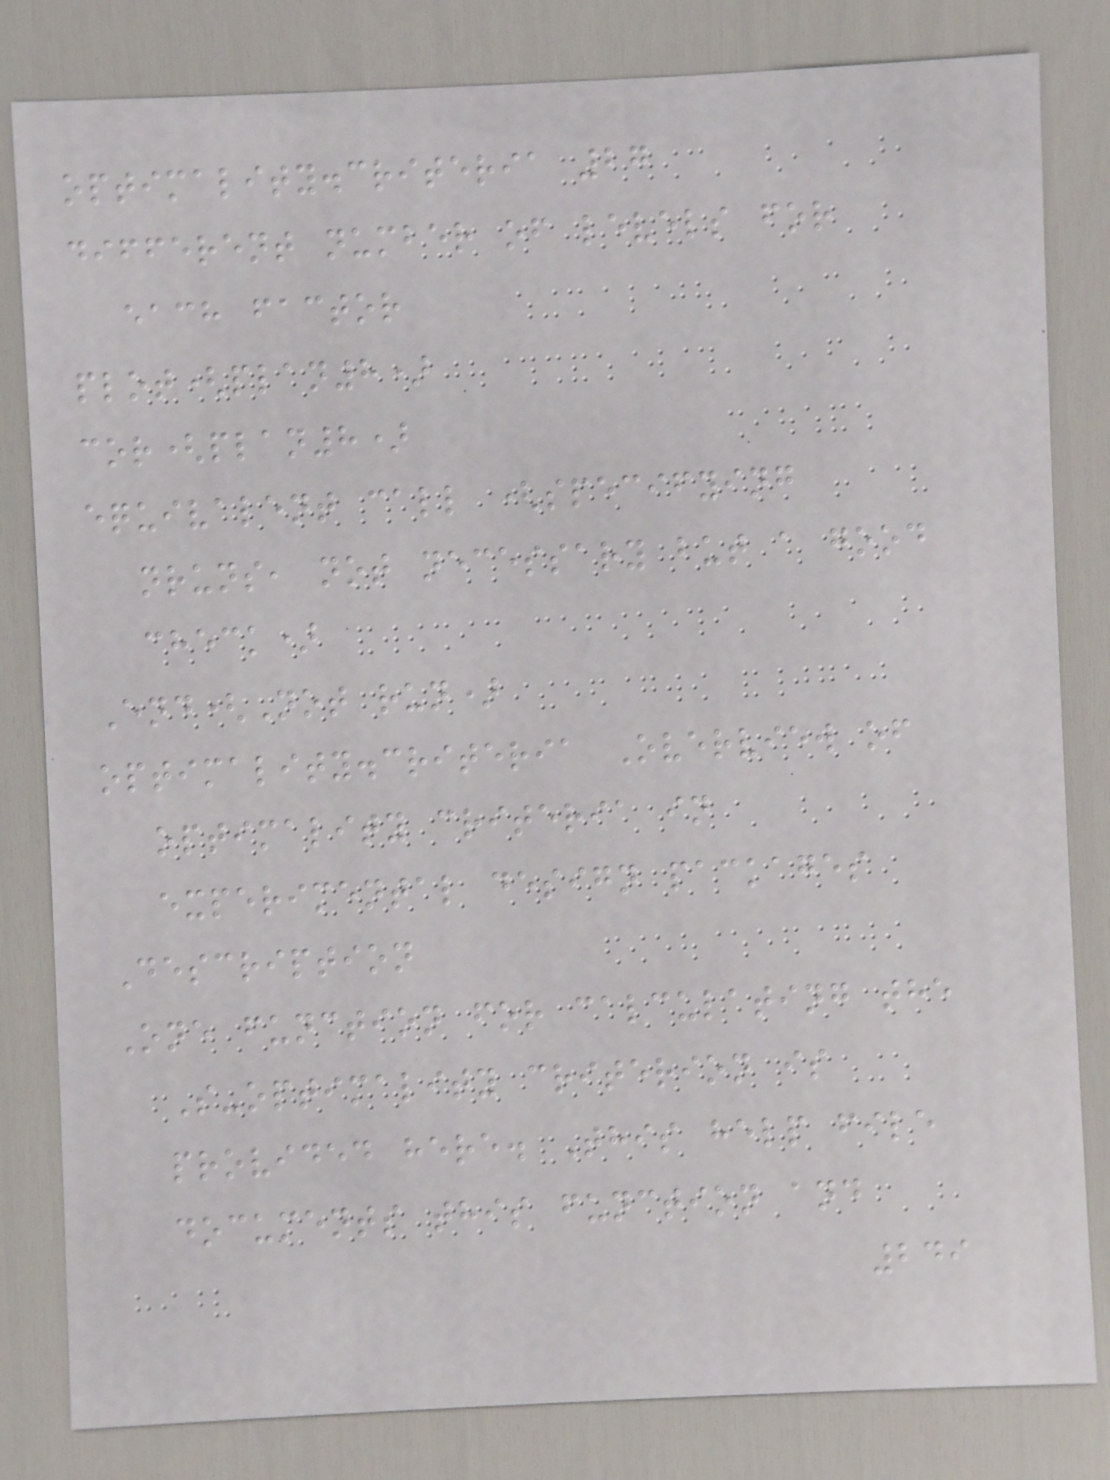optimality.criteria 27
different number of levels for
each factor
plot(plan8)
cor(plan8)
equivalent call (specifying
nruns, not necessary but a good
check)
End(Not run)
optimality.criteria Overview of
optimality criteria in
experimental design packages
Description
One function for calculating the
S-optimality criterion is
provided here. This help file
documents this function and
249
